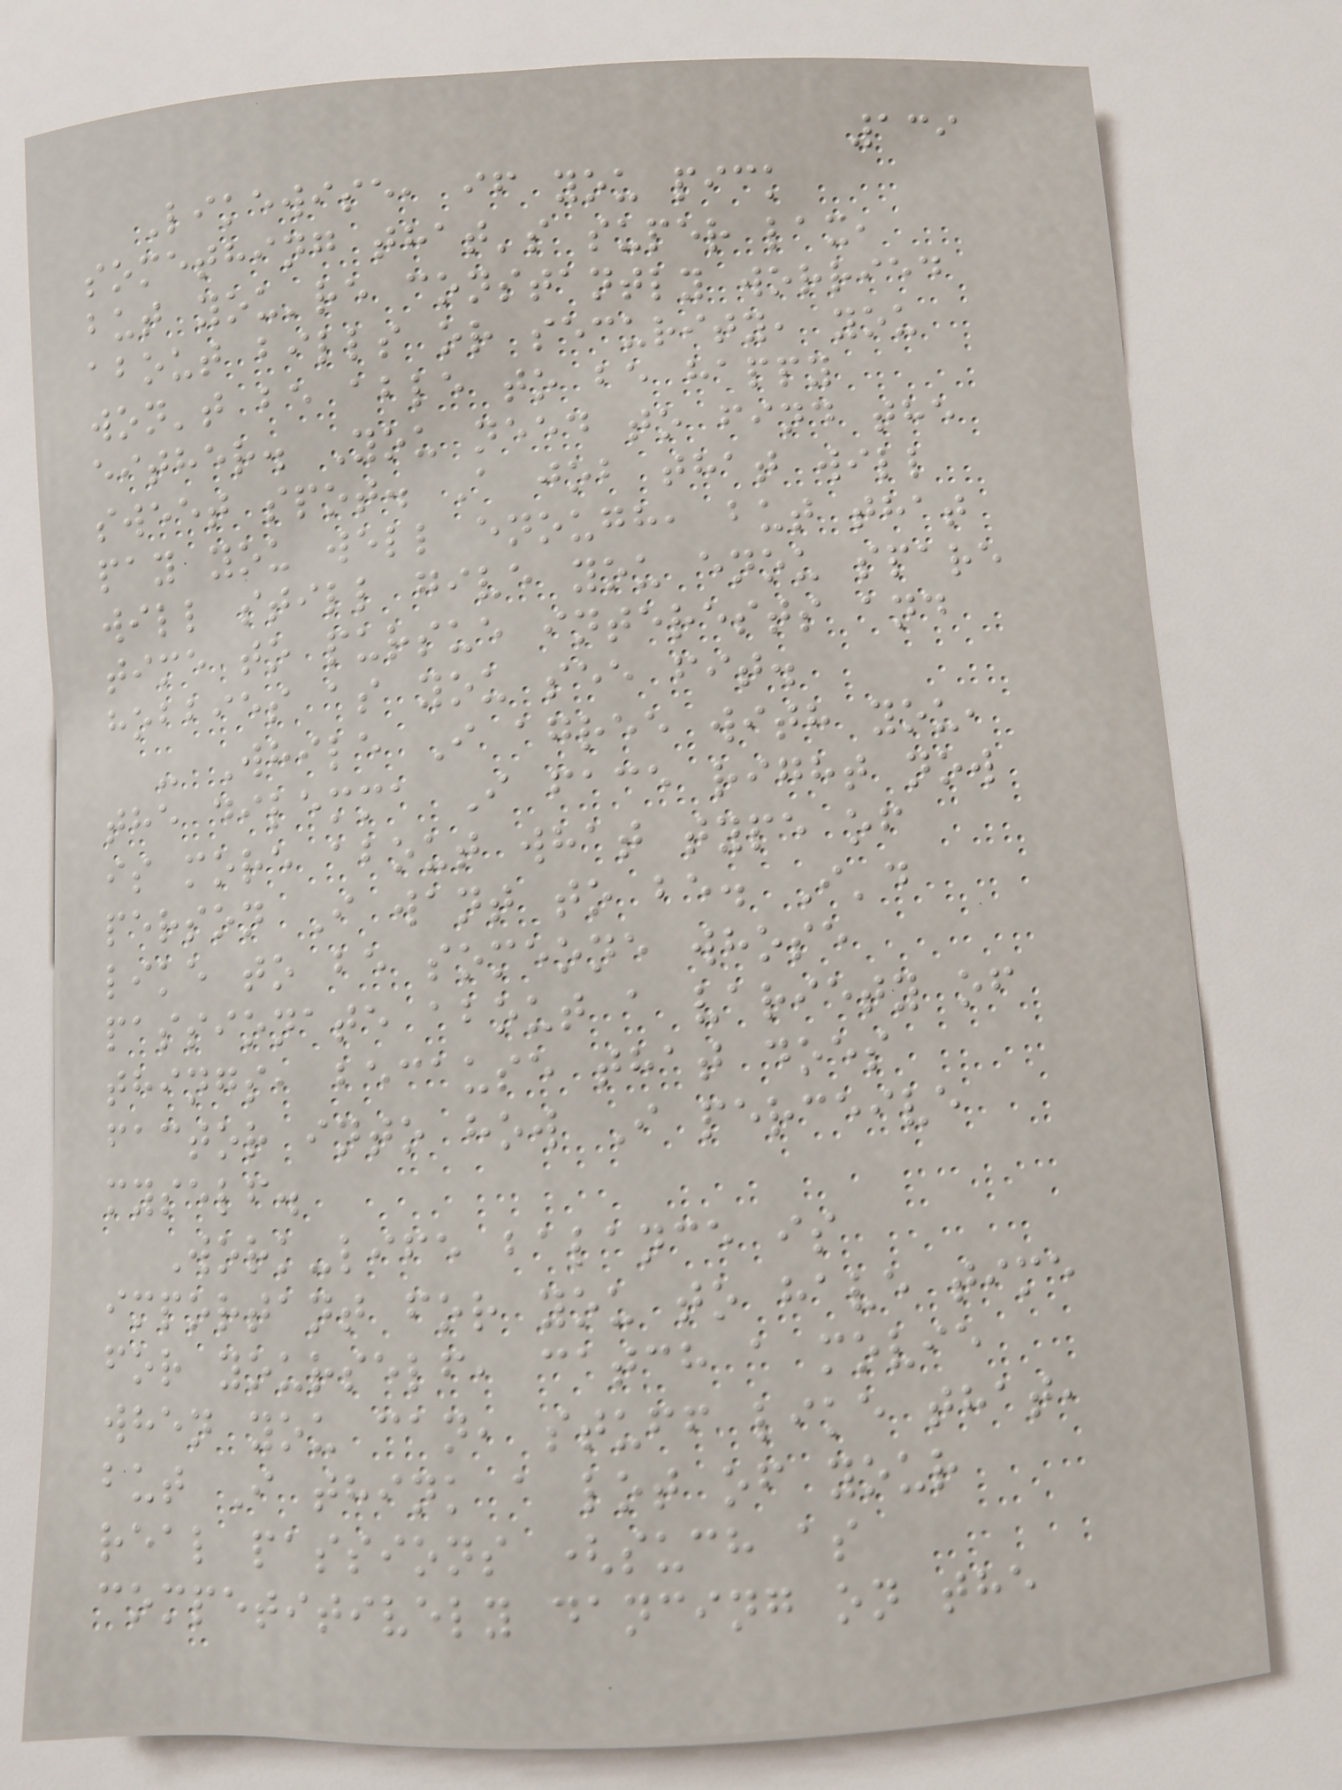139
Likewise, if you pick
something that's super lax,
but you're constantly worried
about bills or security, you
won't be able to be happy
either. You need to find the
sweet spot. A job that will
pay you well enough, but that
will still give you enou spare
time to pursue interests and
hobbies as you see fit.
- While I agree with you,
the dilemma I face right now
is more about what type of
person I want to be. I'd
like to be someone whose
passionate about a variety of
things, because that does
factor into how I perceive
myself.
Work-life balance is
important for you to have time
for yourself, catch a movie
when you can, stuff like that,
but I think a lot of your
real passions (such as
competitively dancing on the
